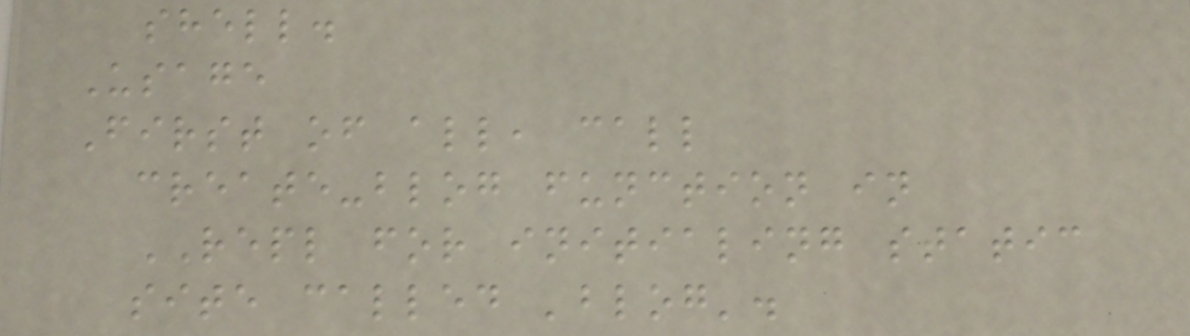shell.
Usage
First of all, call
create-blog function in
REPL for initialing static
site called 'blog'.
